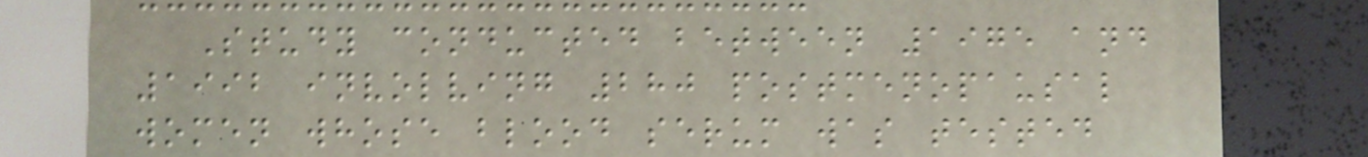Study conducted between 1975 and
1992 involving 280 postmenopausal
women whose blood serum was tested
